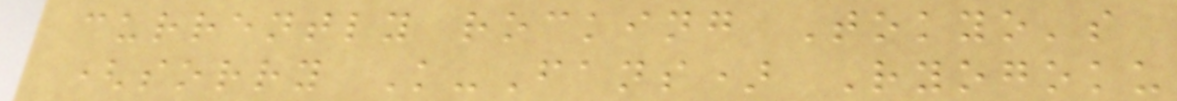currently rocking Tokyo's
(sorry K-Fans) Ryogoku
